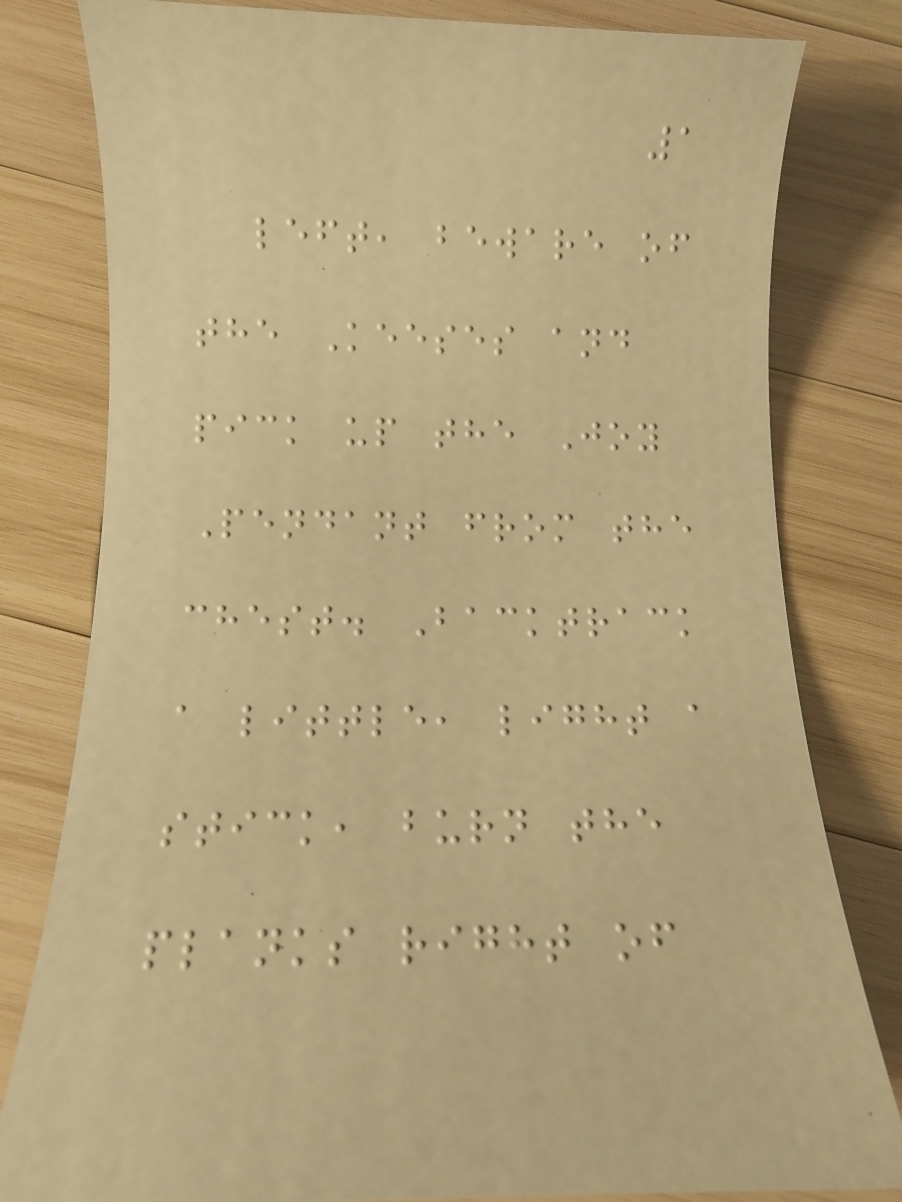1
left, beware of
the Keeses and
pick up the Joy
Pendant from the
chest. Backtrack
a little, light a
stick, burn the
planks right of
